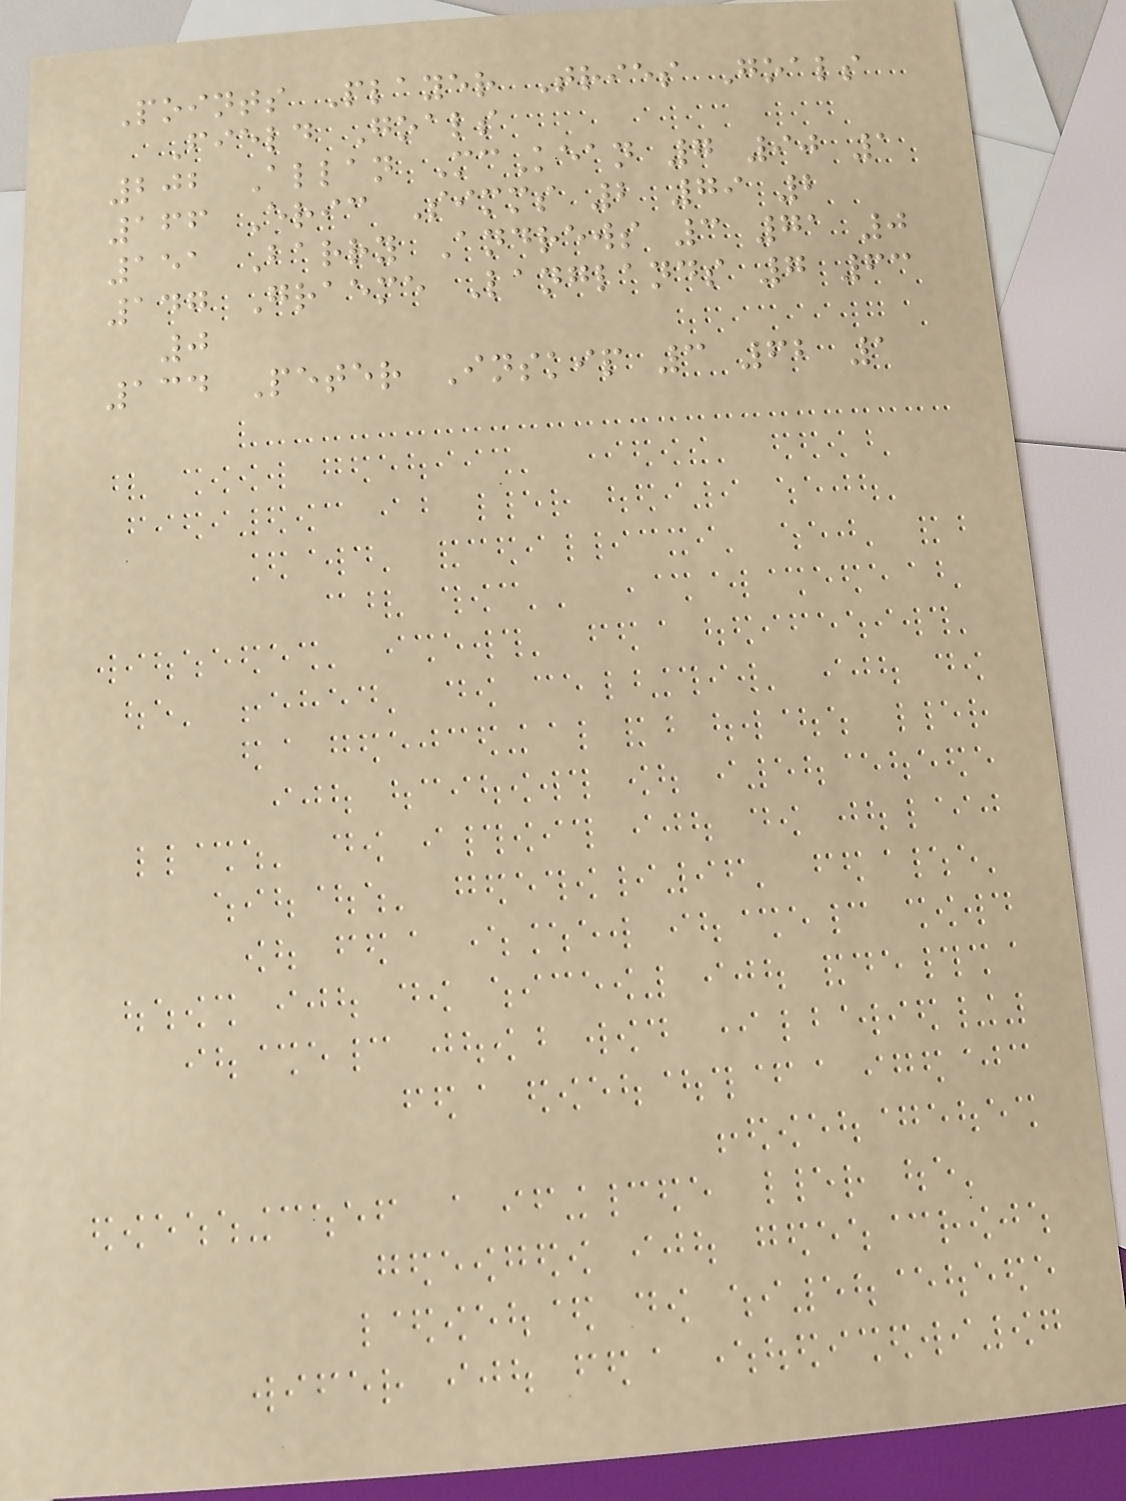Points Player Tries Goals
Field Goals
202 Allan McKean 7 90 1
166 Eric Simms 2 79 2
151 Barry Andrews 3 71 0
147 Graeme Langlands 7 63
0
134 Peter Inskip 3 62 1
